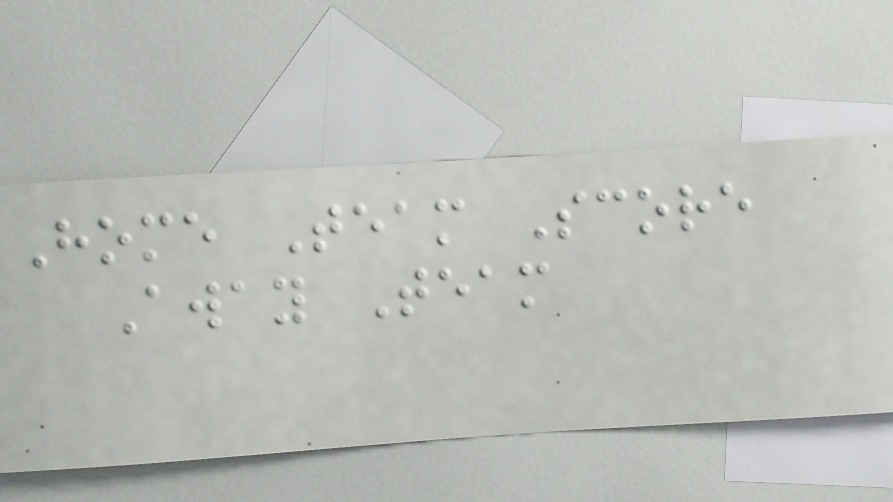Home Team Score
Away Team
